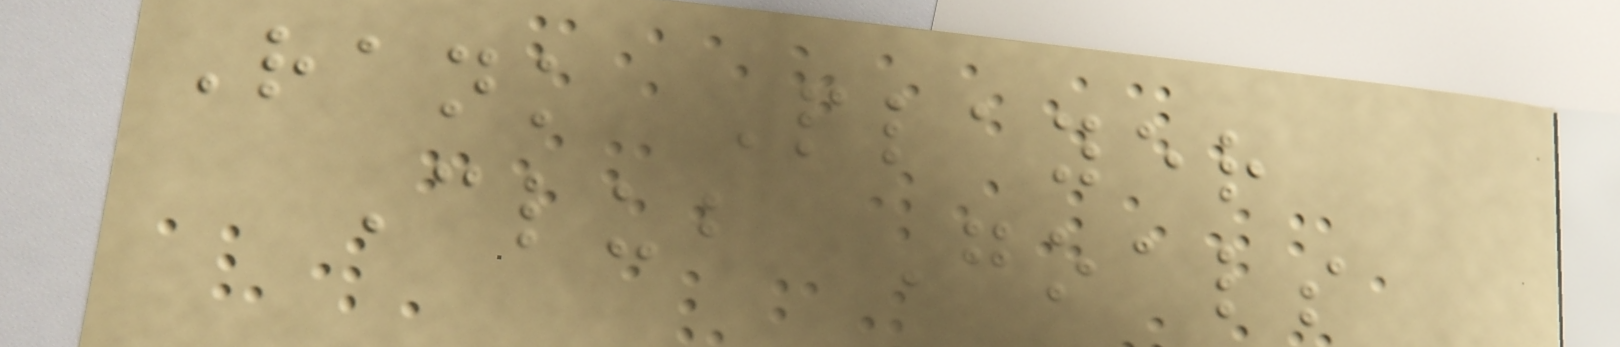Rank Player
Club Goals
